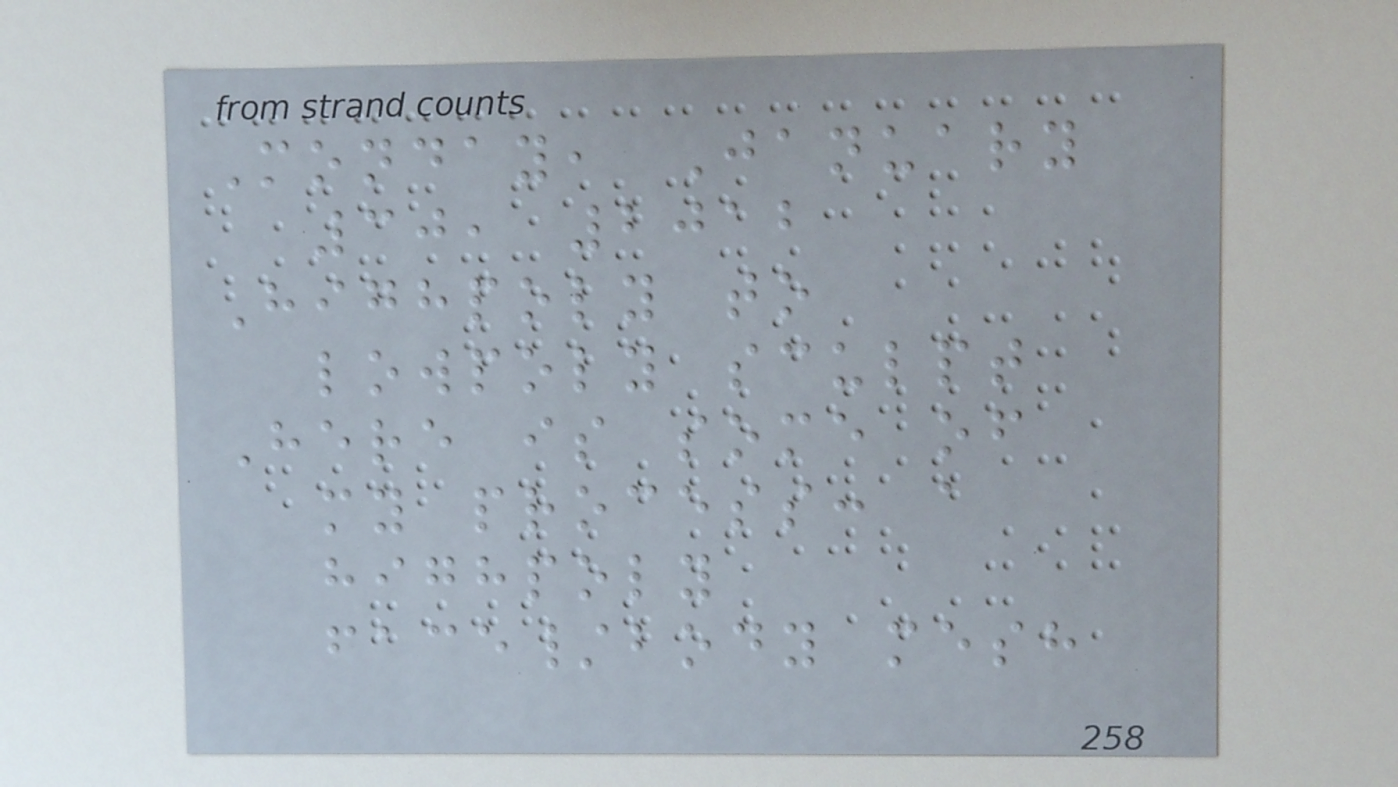Monday, January
30, 2012
Highpoly to
lowpoly sculpt
Here is some of
my process: a
highpoly
face/body mesh
